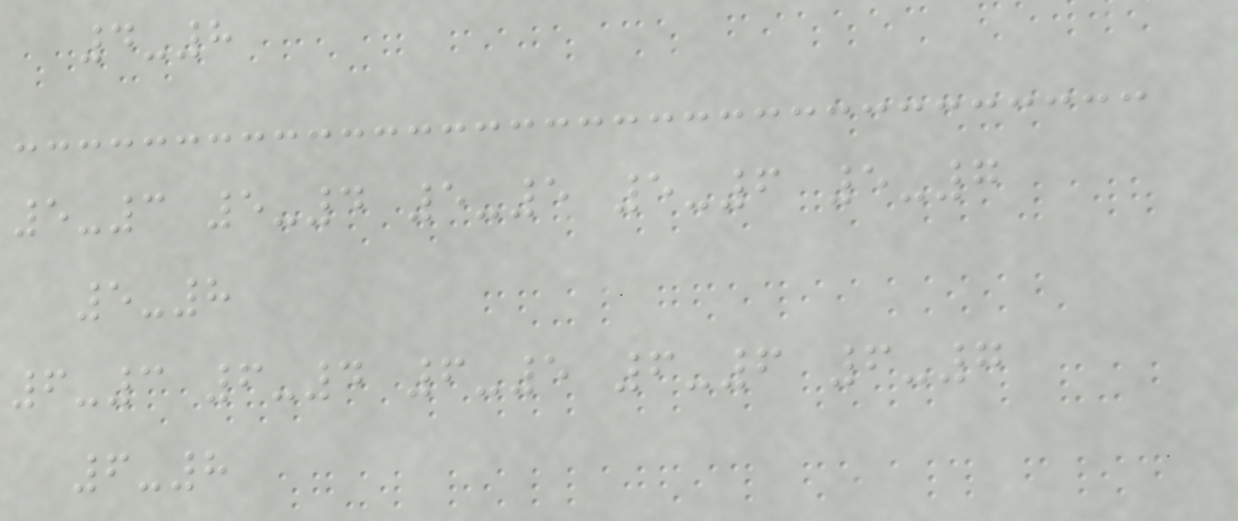4-8
5-3 5-4 5-5 5-6 5-7
5-8
6-3 6-4 6-5 6-6 6-7
6-8
